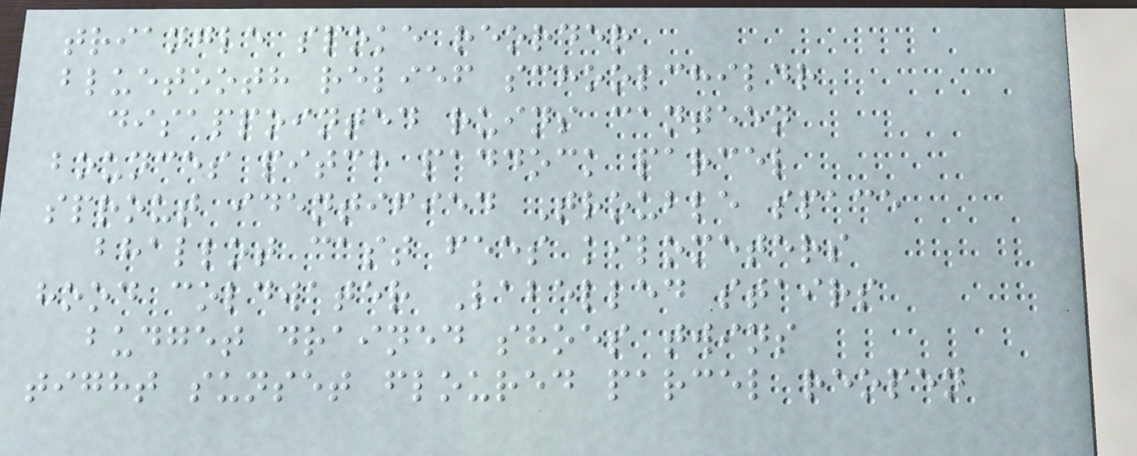triangle spoke reorder
bluetooth relief schoolchildr
disappointed ruins canteen
bounces pitch paddock parcel
sprout identified Trouble space
bhallot cast fees kilometers
hood coldwater Labelled stairs
budget drained shoes twins
tight sunset floured parcel reopen
